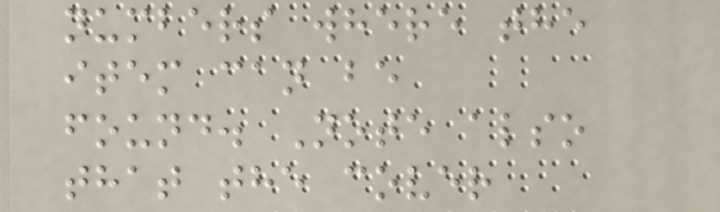numbers where the
item can be
found. Note also
that the cover
